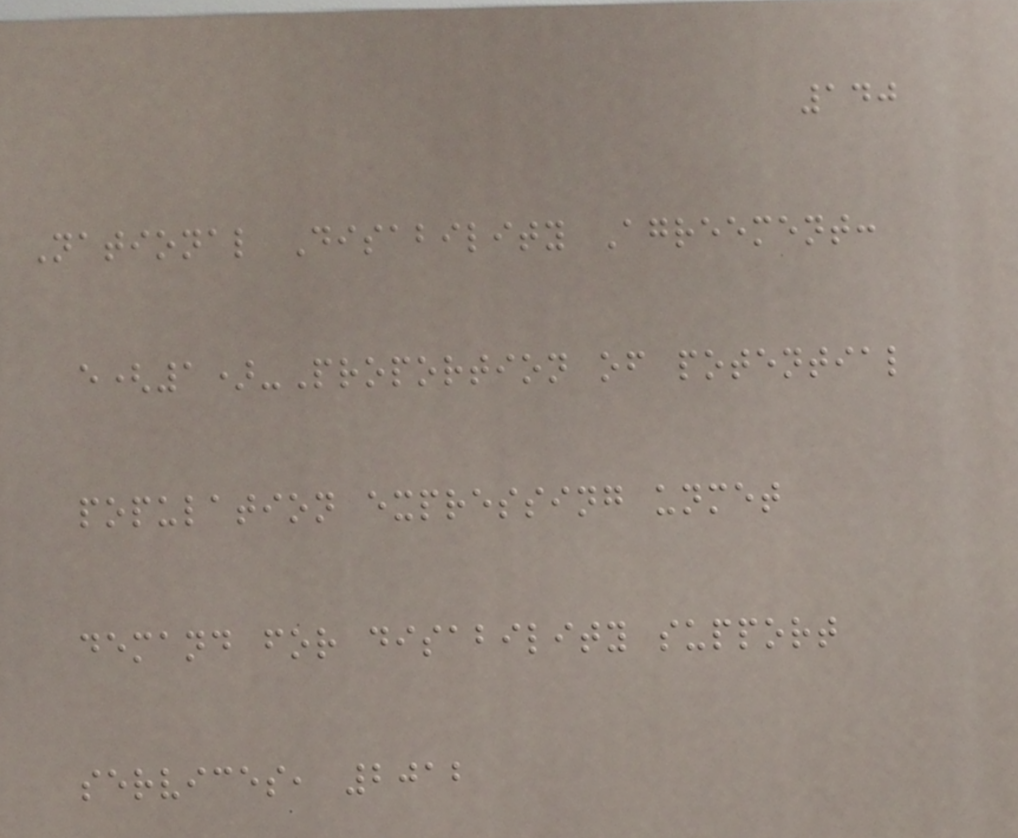140
National Disability Agreement:
e(1)-Proportion of potential
population expressing unmet
demand for disability support
services, 2012
